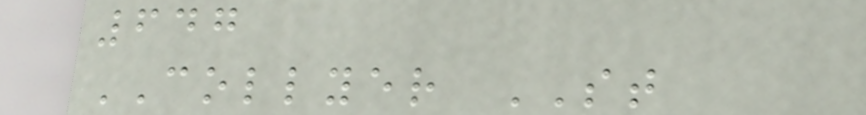647
COLLYER ST
